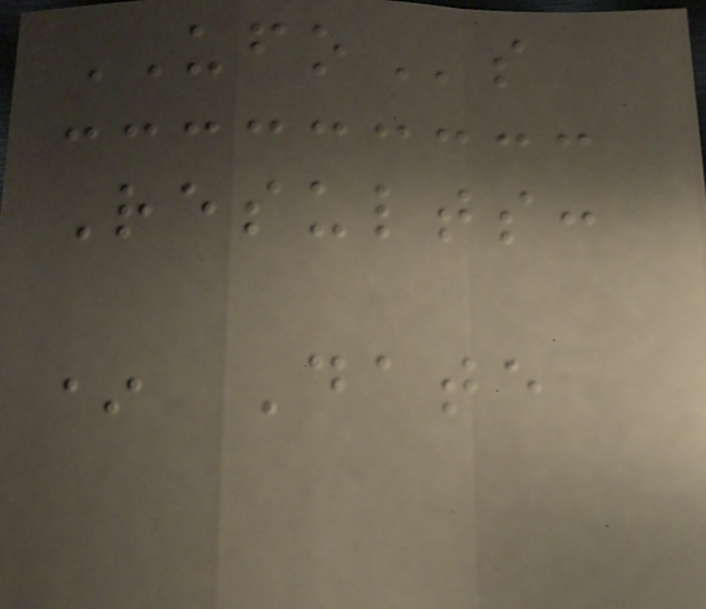UFOs
Results:
* Date
